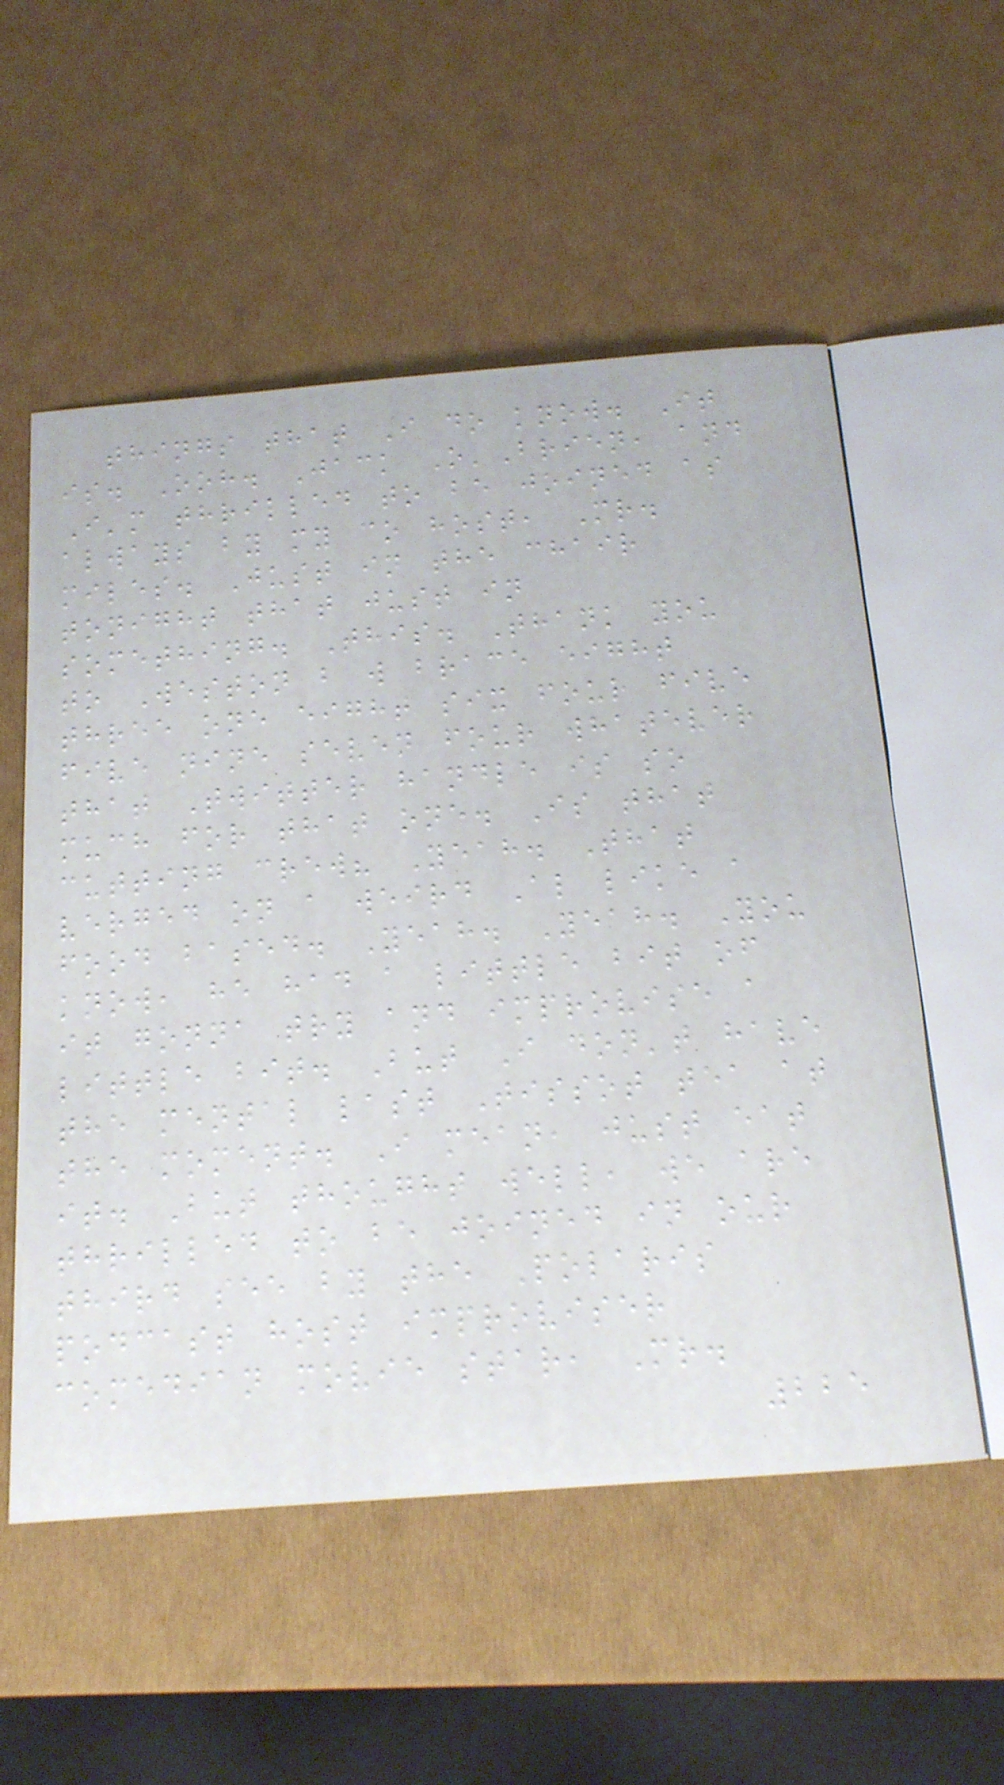things that I do know. It
is. Ooh. Jack O'Brien, and
I'm thrilled to be joined as
always by my co host, Mr.
miles. Just in the chair
tonight that just in
something. This. Thank you
to Weston b w brace eight
three one eight six four five
five nine seven four whatever
that Twitter handle is so
much for that one. Is that
cutting crew? Yeah. That
verged on a weird Al like a
food based. Yeah. Yeah. You
know, he had a little bit of
it gonna try and improvise a
little bit. But I don't have
the mental last Tissot tea at
the moment. I mean, just eat
it. But thought well, we are
thrilled to be joined in our
third see by the Polaris
podcast host improviser
comedian movie star, Mr.
225
